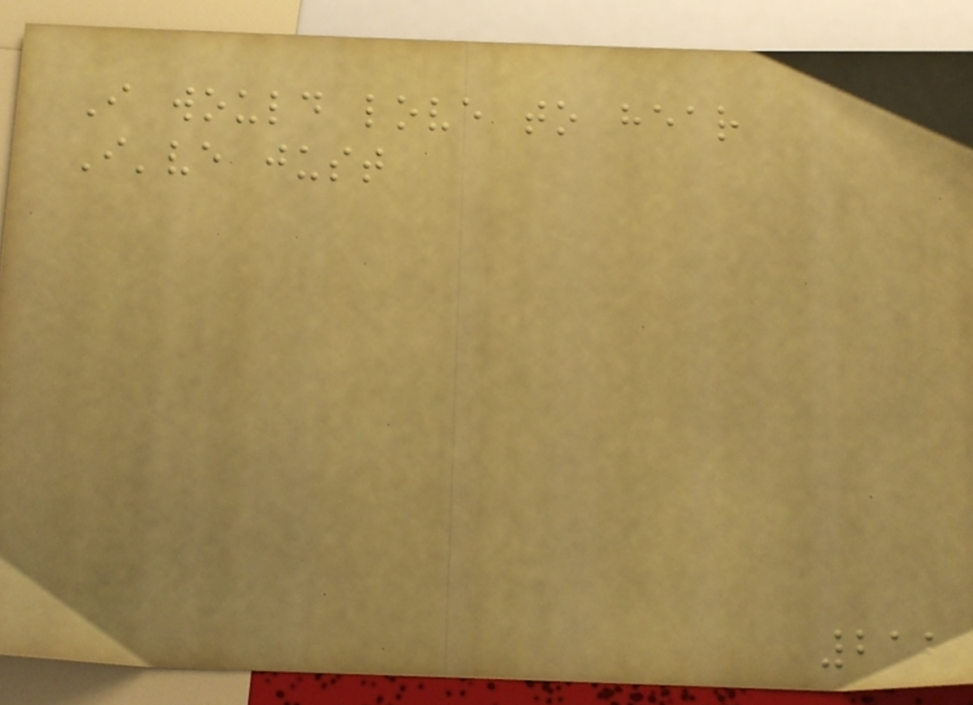I would love to hear
I've just
212
